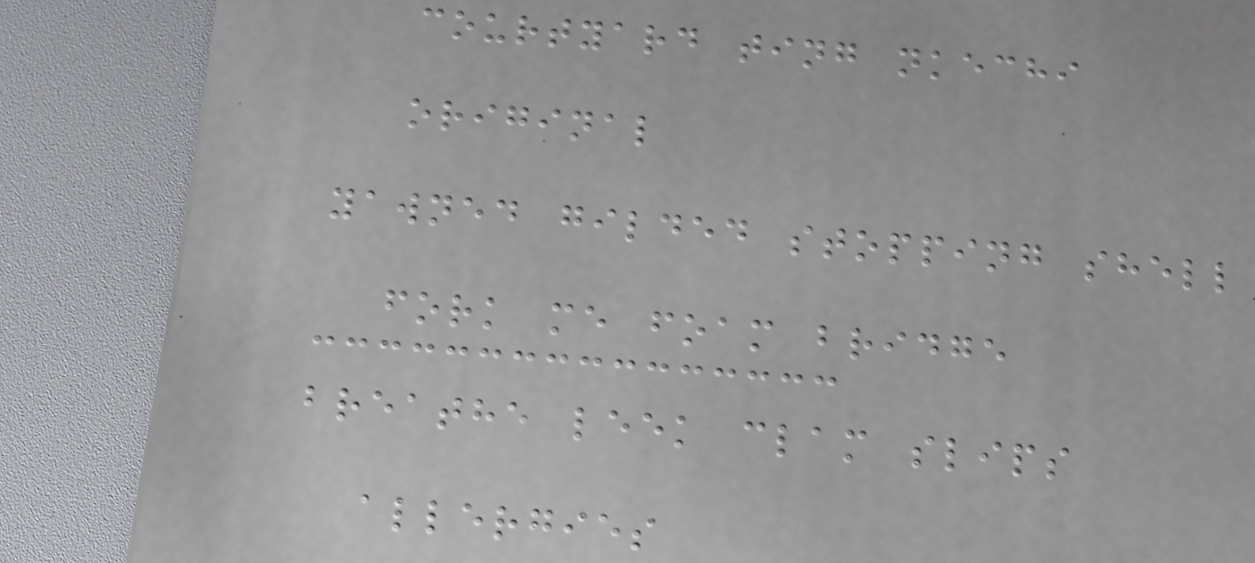courtyard ting nkechi
original
yawned gilded stopping shell
fork me foam bridge
breathe leek clam slips
allergies
